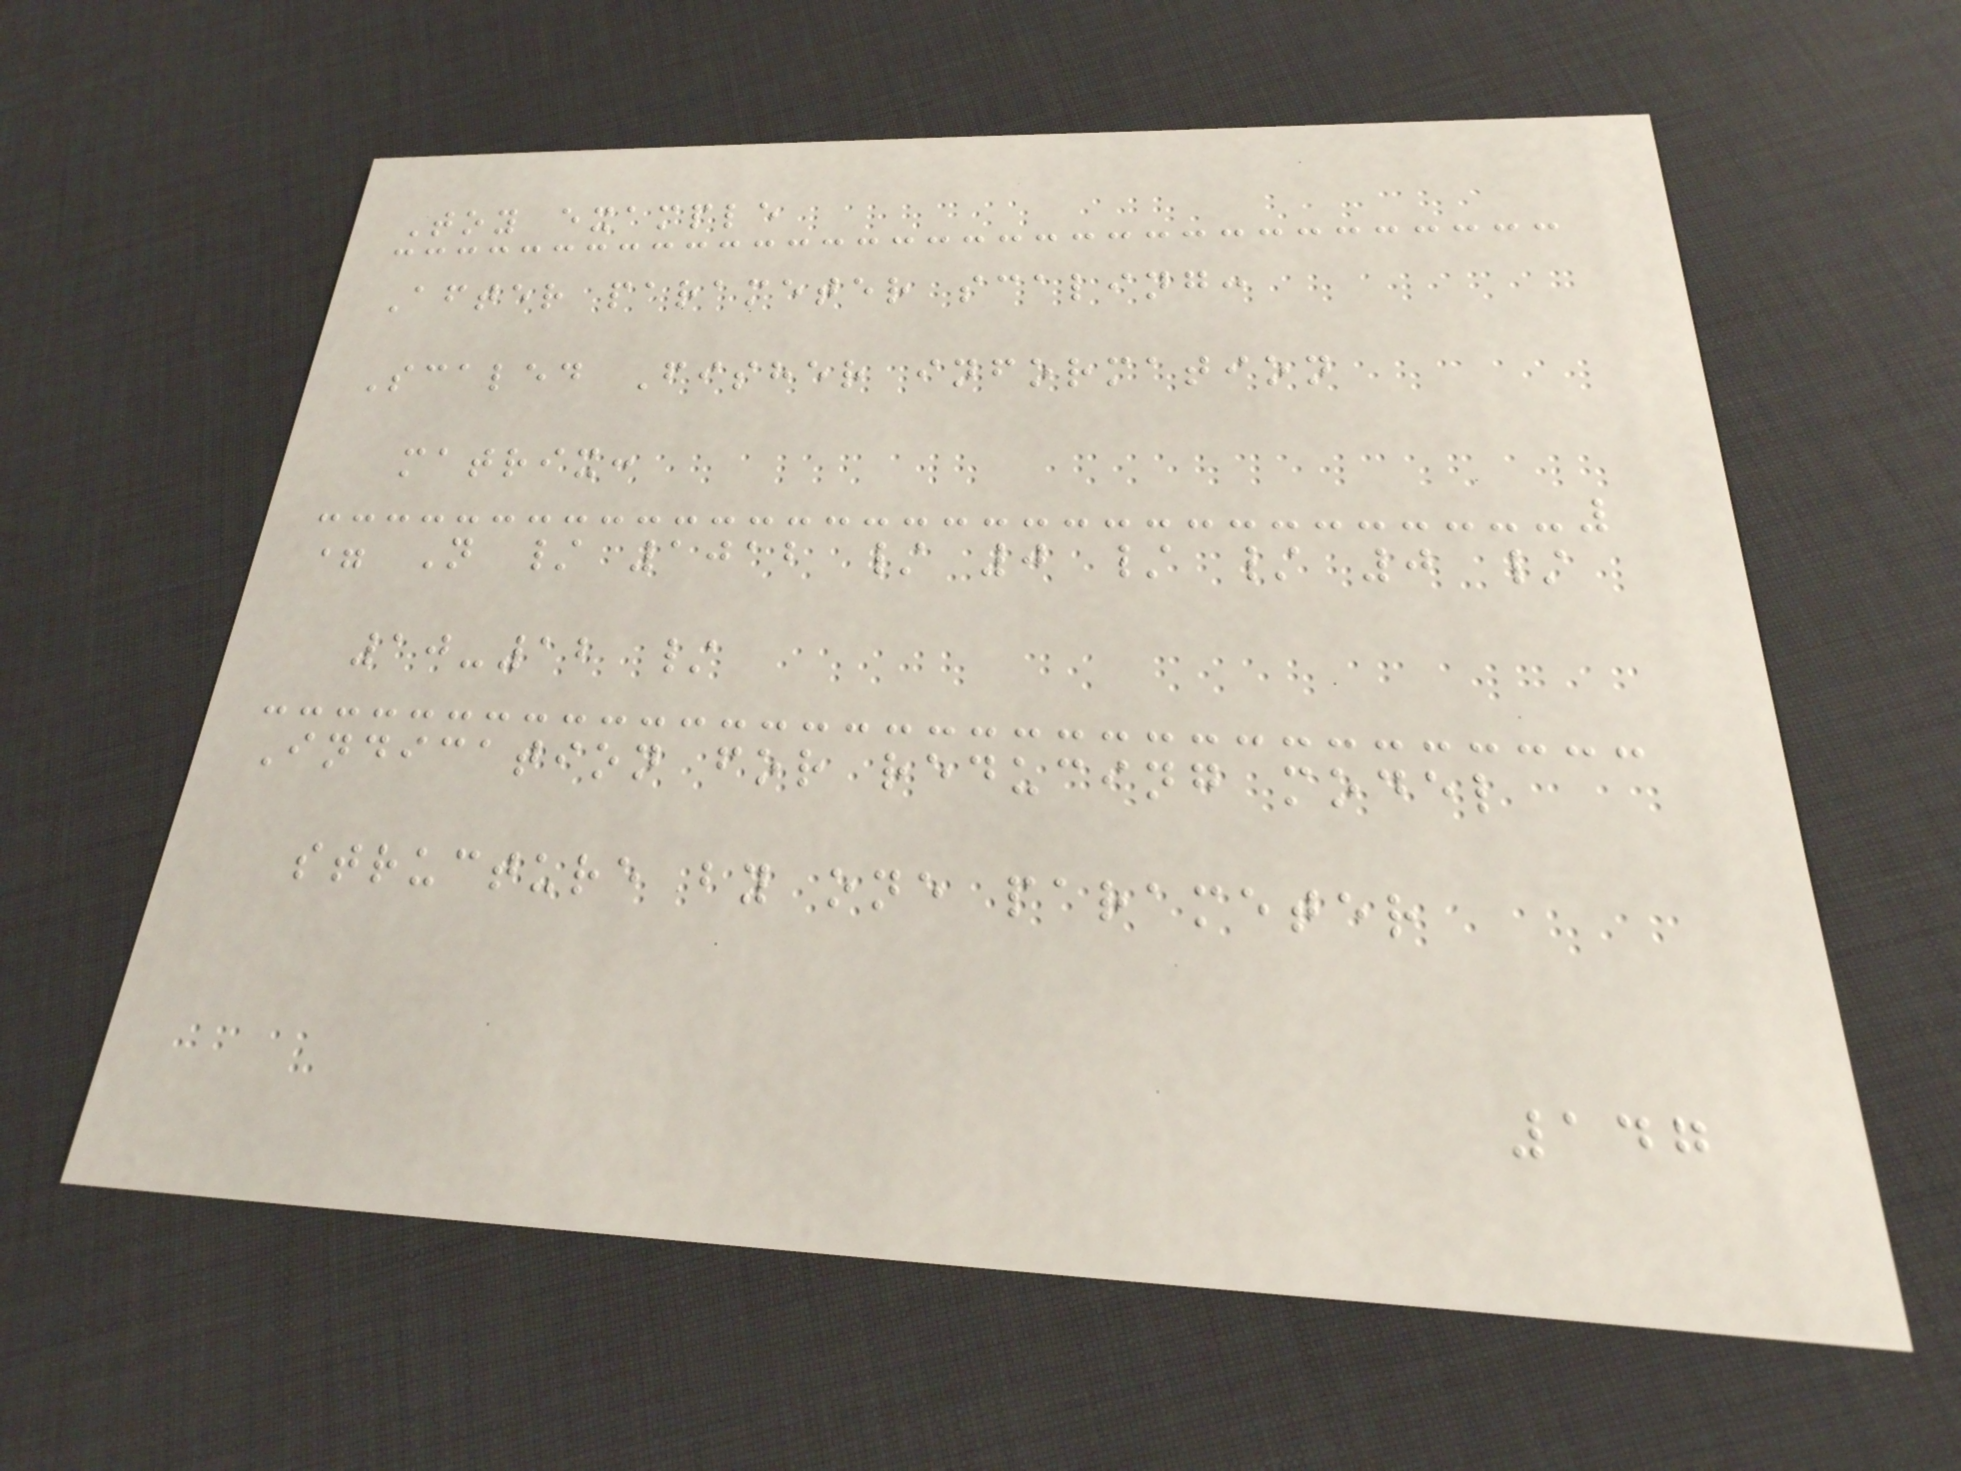Toy example
After parameter scaling:
Scaled Fisher information
matrix:
= N / 1012 / 0 / / 0 /
10-12 /
Indication for reducing model
structure by one parameter
147
